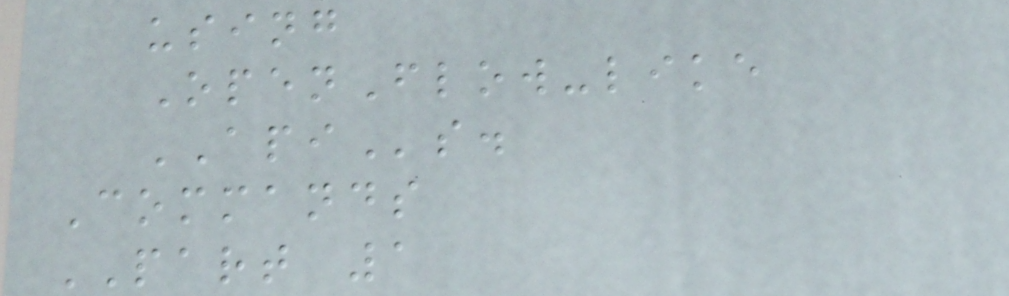using
OpenFlow-like
APIs.
Commands
PART 1
